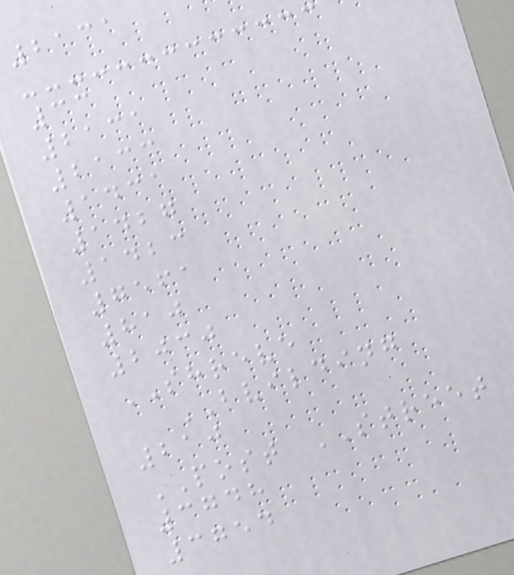2131
33
2131
2133
1431
1427
1423
7561
810
2030
SHREVE
BVILDING
210
POST STREET
3748
3754
